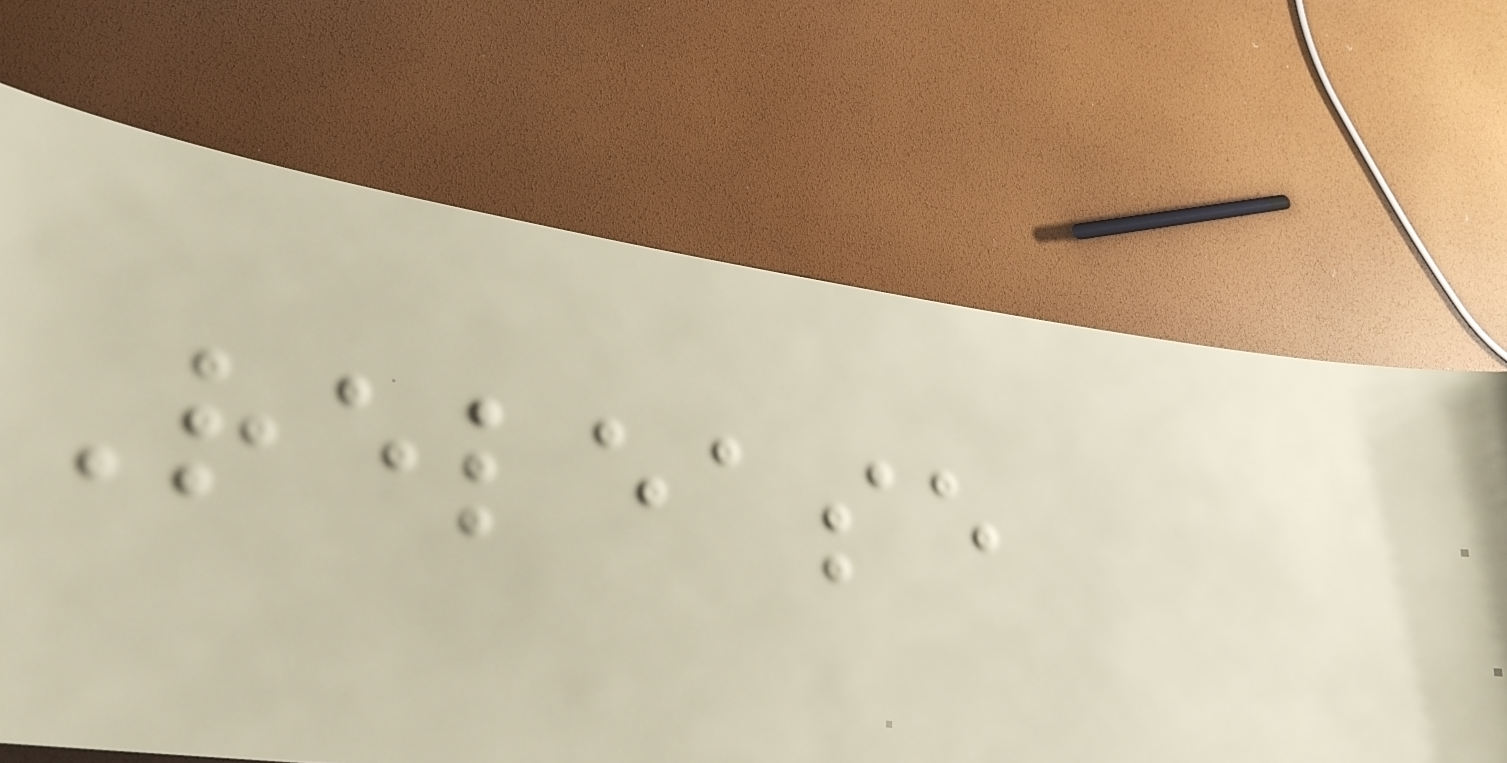Release
